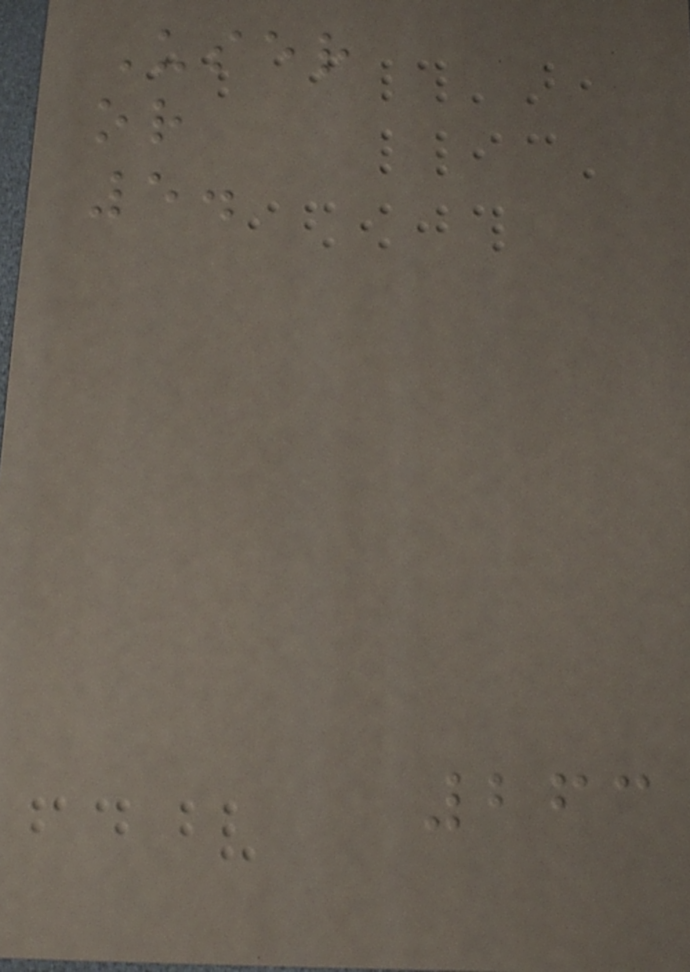User
or
5.
263
